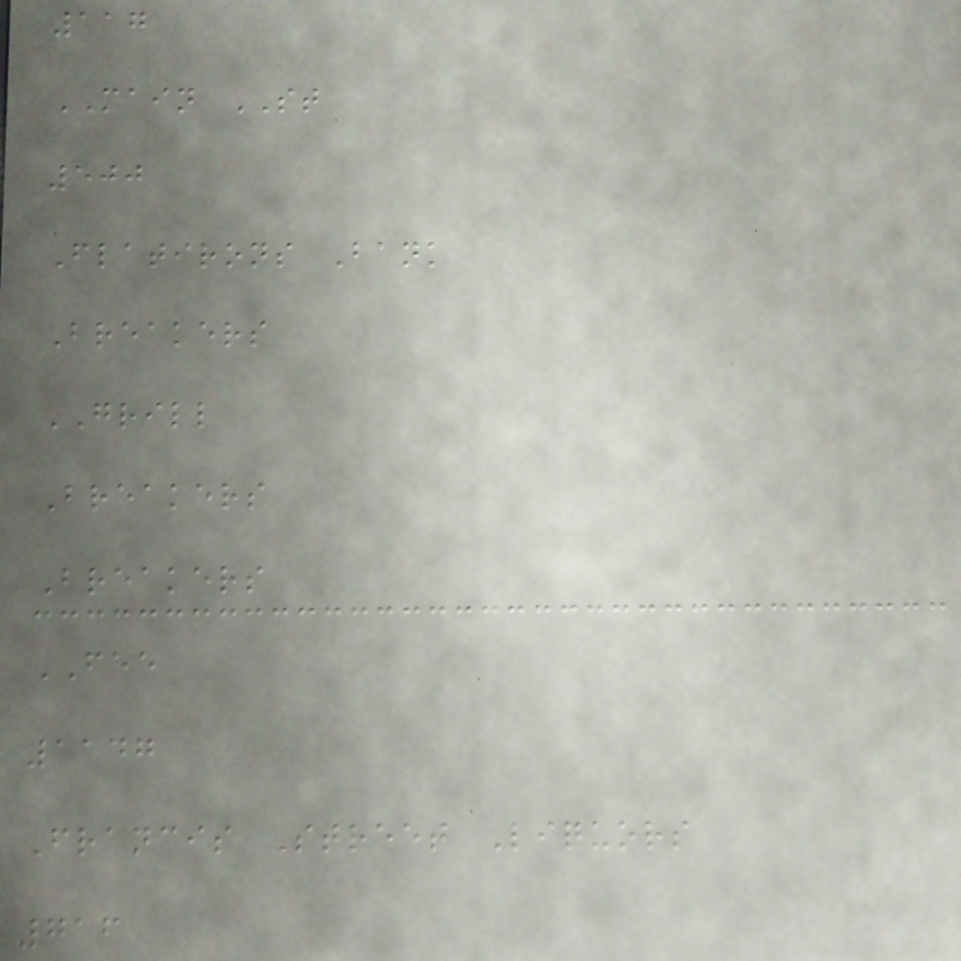117
MAIN ST
500
Flatirons Bank
Breakers
GRILL
Breakers
Breakers
FEE
1147
Francis Street Liquors
716
